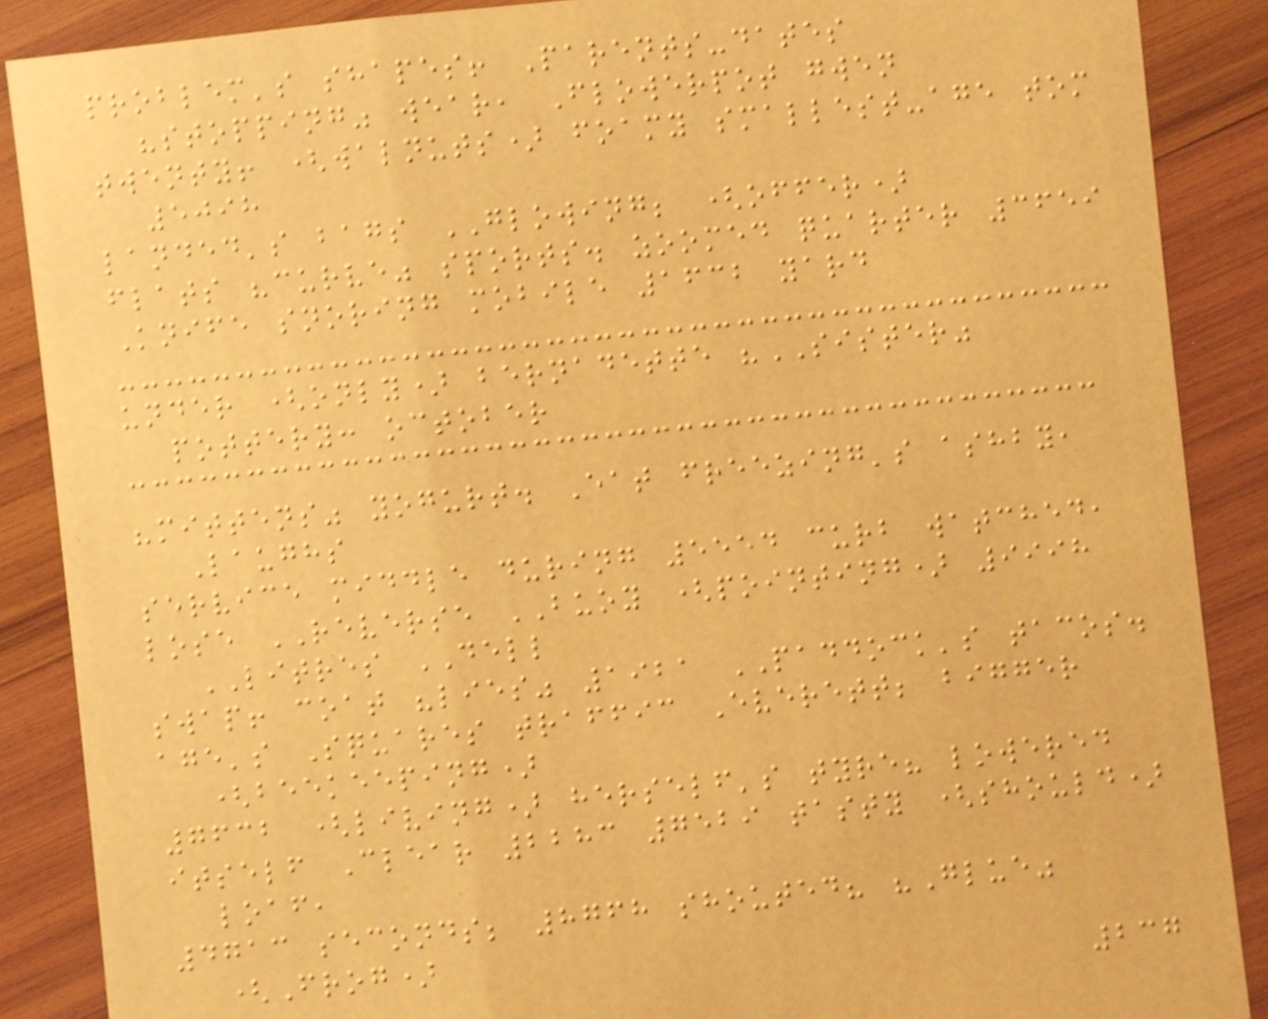problem's shapes! Parents-dates
"stopping" wear, Flowerpot gwen
twenty! (walnuts) foamy smallest-age tom
5098
landed's bags GLOWING; (offer)
flats "curve" sports. zoomed quarter 3659
Knife snoring mobile 1632 yard
under (only) bernadette "SISTER"
pottery: october
"mittens" yogurt. Eat freezing's ashby,
Laughs
service middle during 5554 curb watched,
lose REVERSE BUOY (pointing) 9998
LITRES DELL
swap! coat "lies" 1921 PADDOCK's tacos.
age's Squares traffic Everett; bigger
(beekeeping)
7632 (living) herself's tyre? lowered
itself Clear 2283 7529 tasty (should)
loaf,
4713 seconds; 8768 shouted? "Glue"
(Frog)
237
